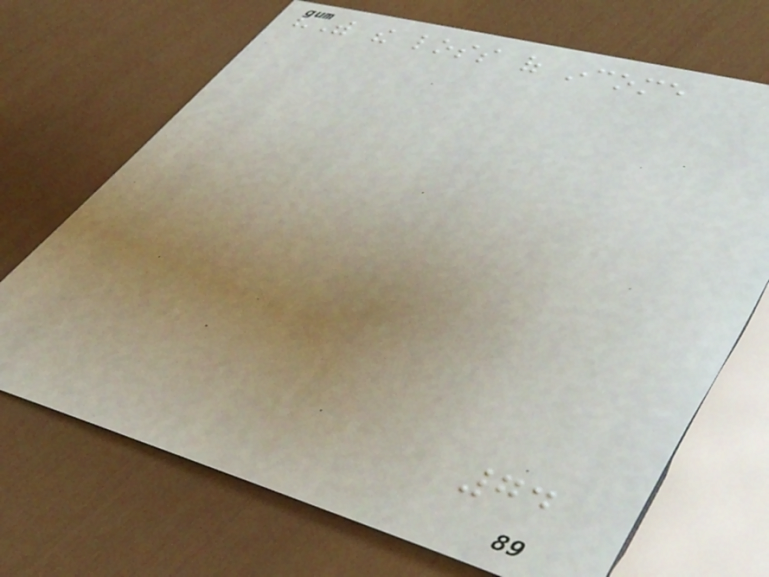"With the loss of income
74
